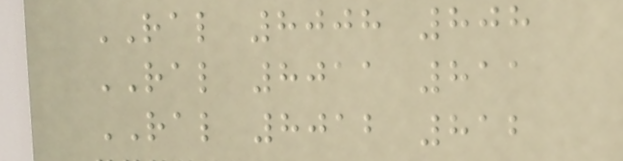RAL 8008 808
RAL 8011 811
RAL 8012 812
